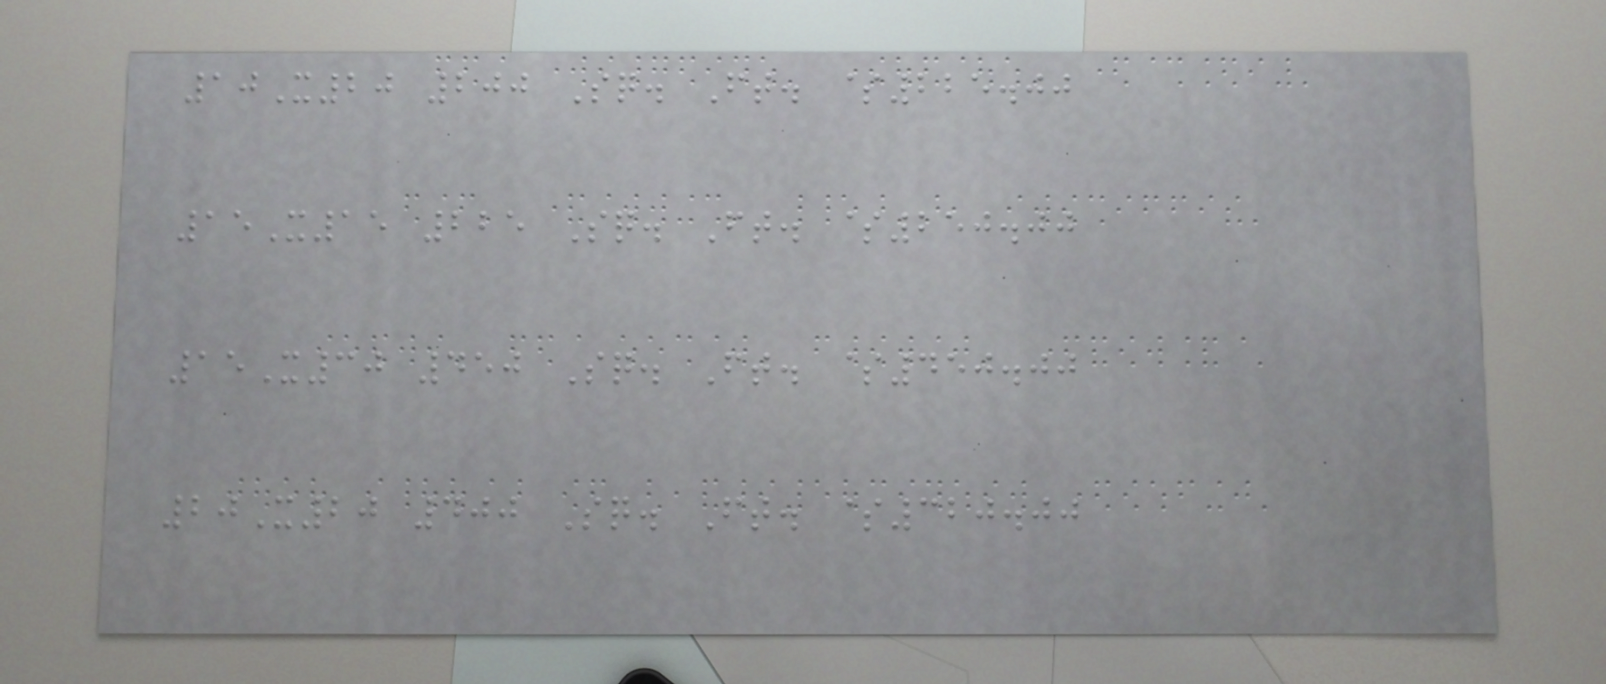10X20 200 Sq. Ft. $225.00
15X15 225 Sq. Ft. $250.00
15X30 450 Sq. Ft. $450.00
20X20 400 Sq. Ft. $320.00
